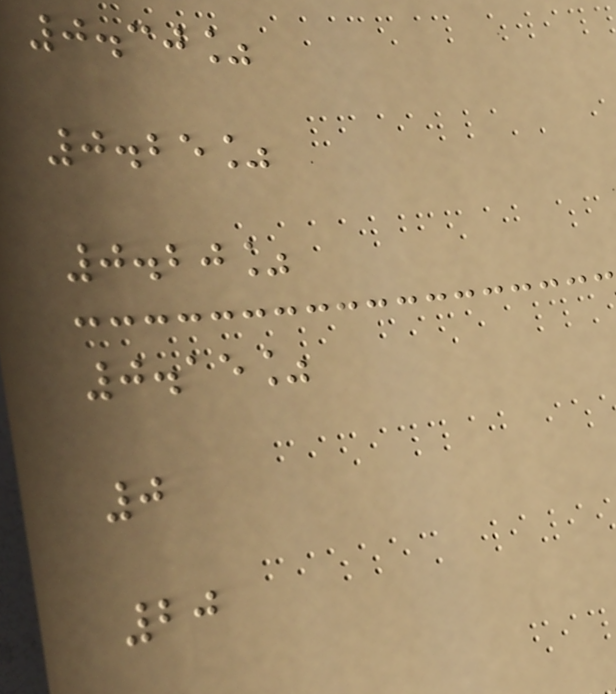0.30%
0.25%
0.20%
0.15%
0
20
